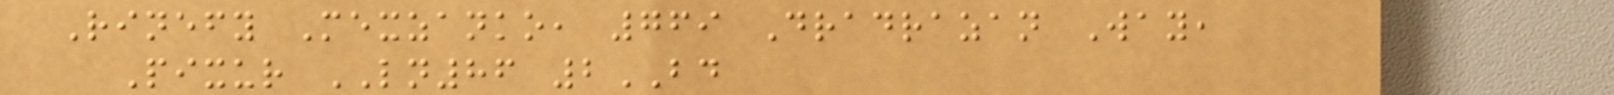Rinefy Mexzanko, 769 Dradrazan Way,
Pixur LN86 2BD
